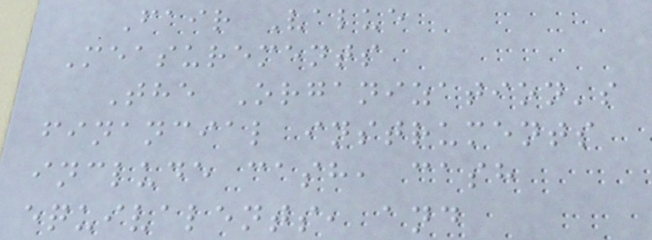Fair Value
Measurements
The Organization's
financial instruments
include cash, cash
equivalents, and
